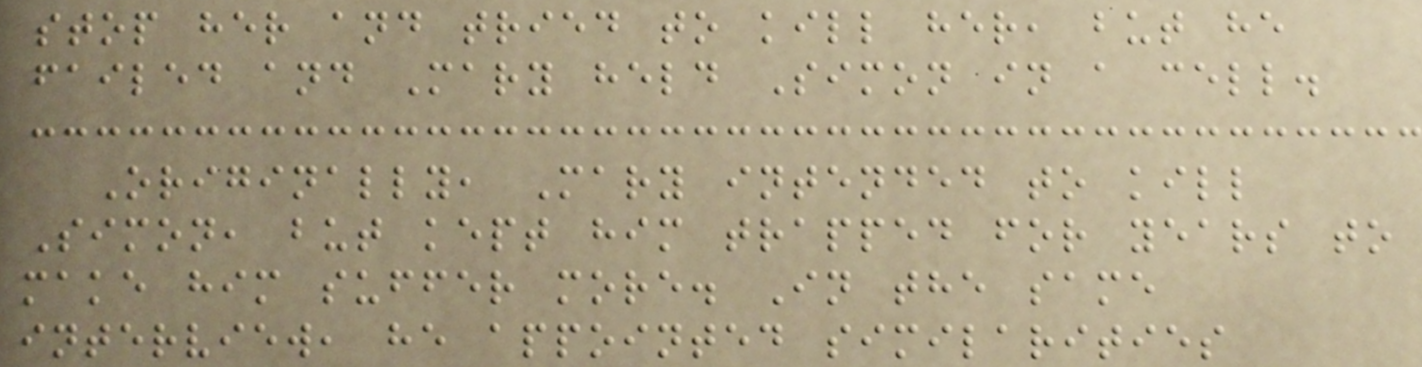stop her and tried to kill her, but he
failed and Mary held Simon in a cell.
Originally, Mary intended to kill
Simon, but kept him trapped for years to
make him suffer more. In the same
interview, he appointed similarities
